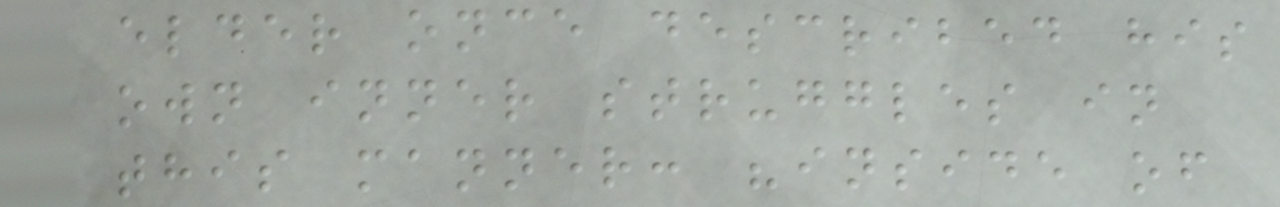elder once described his
own inner struggles in
this manner: "inside of
